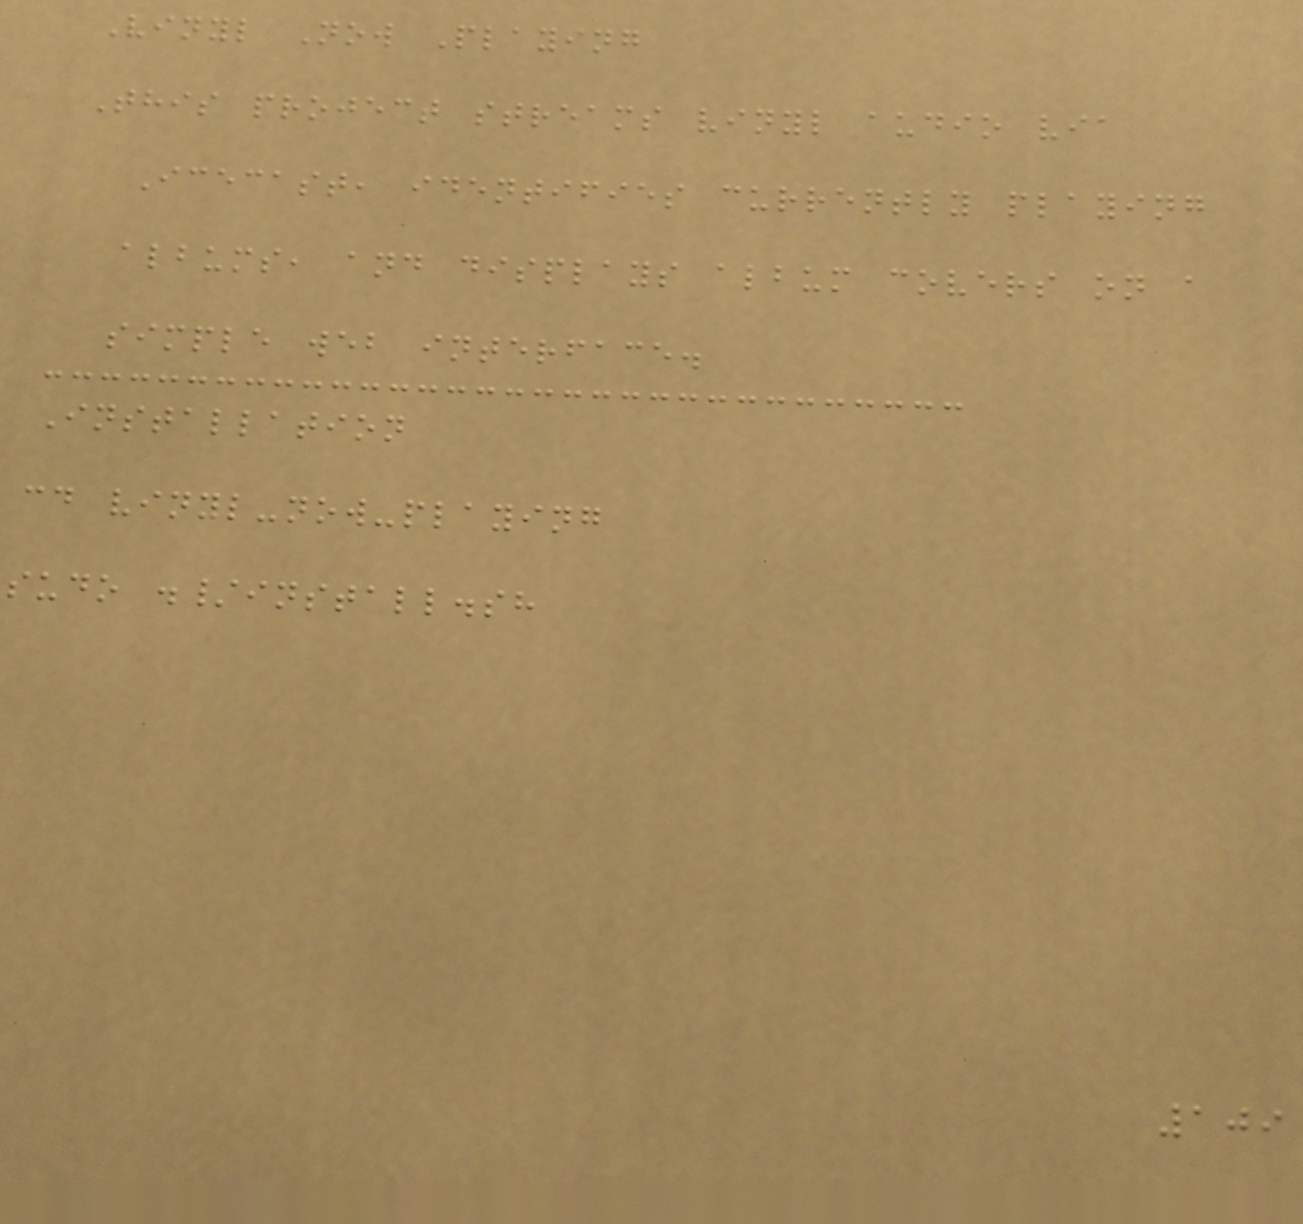Vinyl Now Playing
This project streams vinyl audio via
Icecast, identifies currently playing
albums, and displays album covers on a
simple web interface.
Installation
cd vinyl-now-playing
sudo ./install.sh
109
